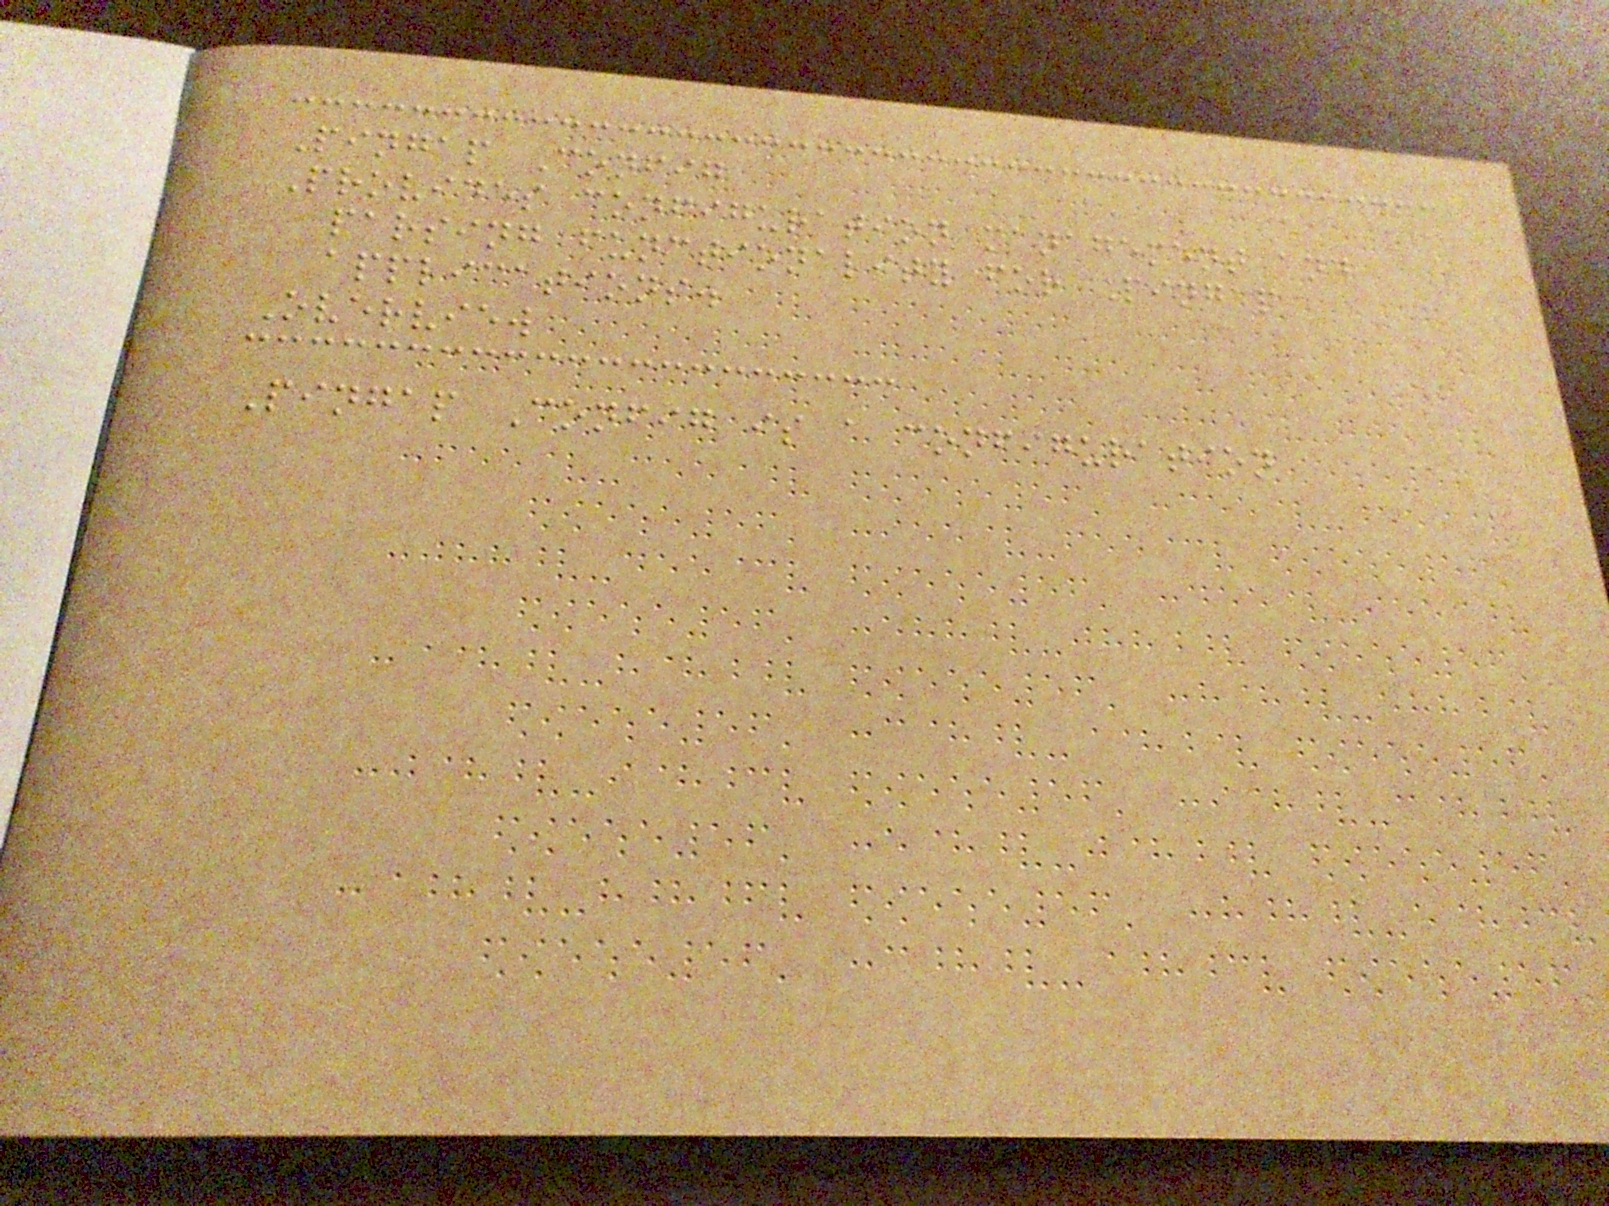Pingap Config
Provides configuration management and
parsing functionality for Pingap
applications.
Overview
Pingap Config is a configuration
